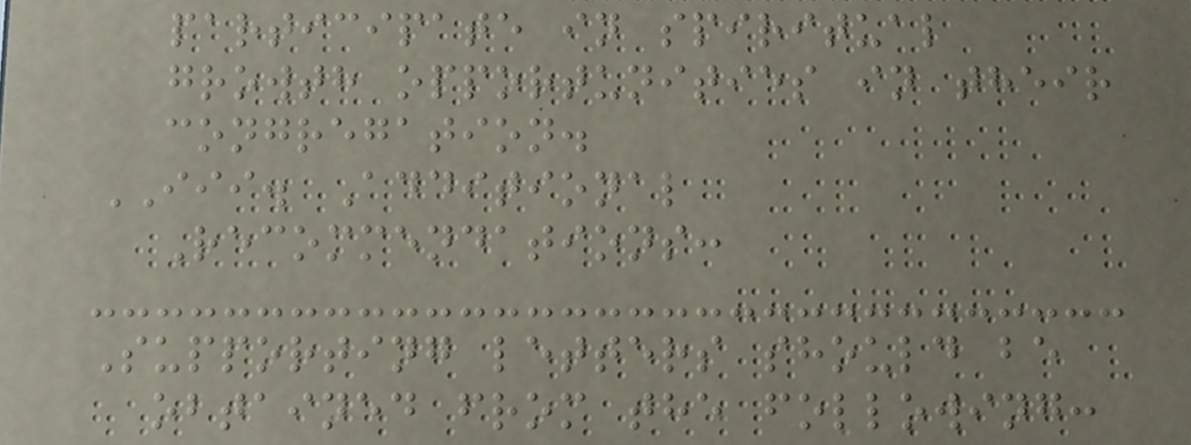participate in spiritual
growth opportunities in their
congregation.
III. Additional
Recommendations:
Supporting letters should be
obtained from the following:
